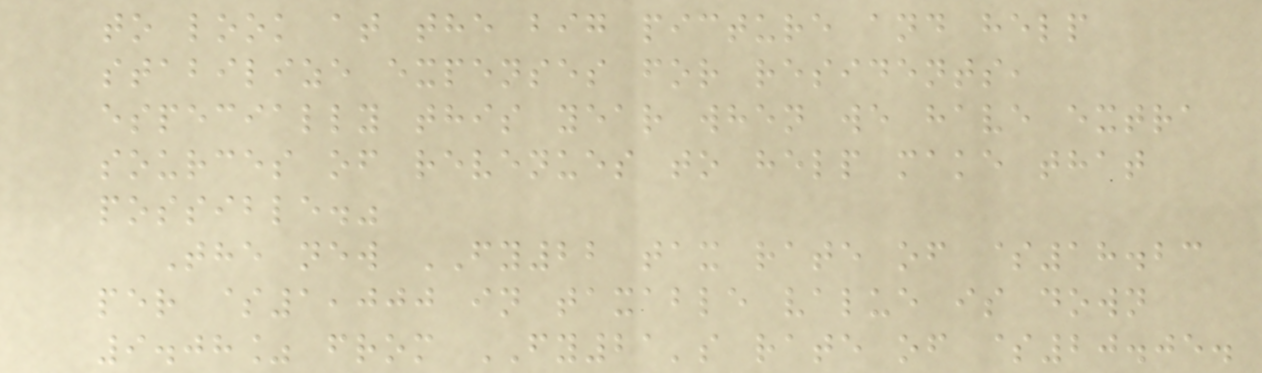to look at the big picture and help
stabilize expenses for residents,
especially this year when we have extra
sources of revenues to help make that
possible."
The new FY22 tax rate of $18.23
per $1,000 in taxable value is down
9.08% from FY21's rate of $20.05.
